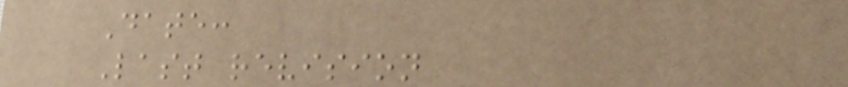Date:
Last revision
